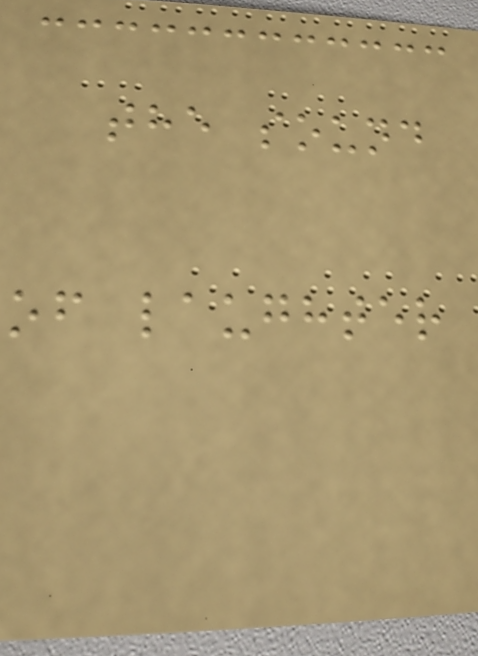the sound
of laughter
